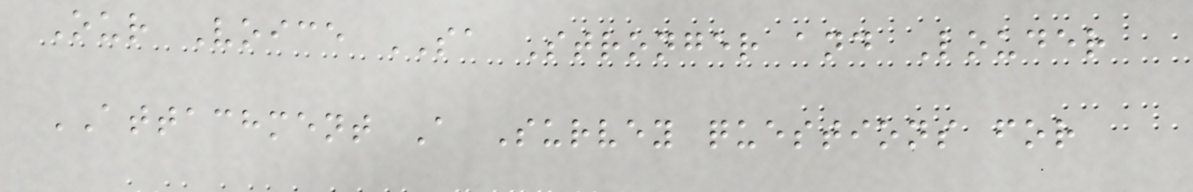Our Voice SA Stronger and Louder
ATTACHMENT A Survey questions for
